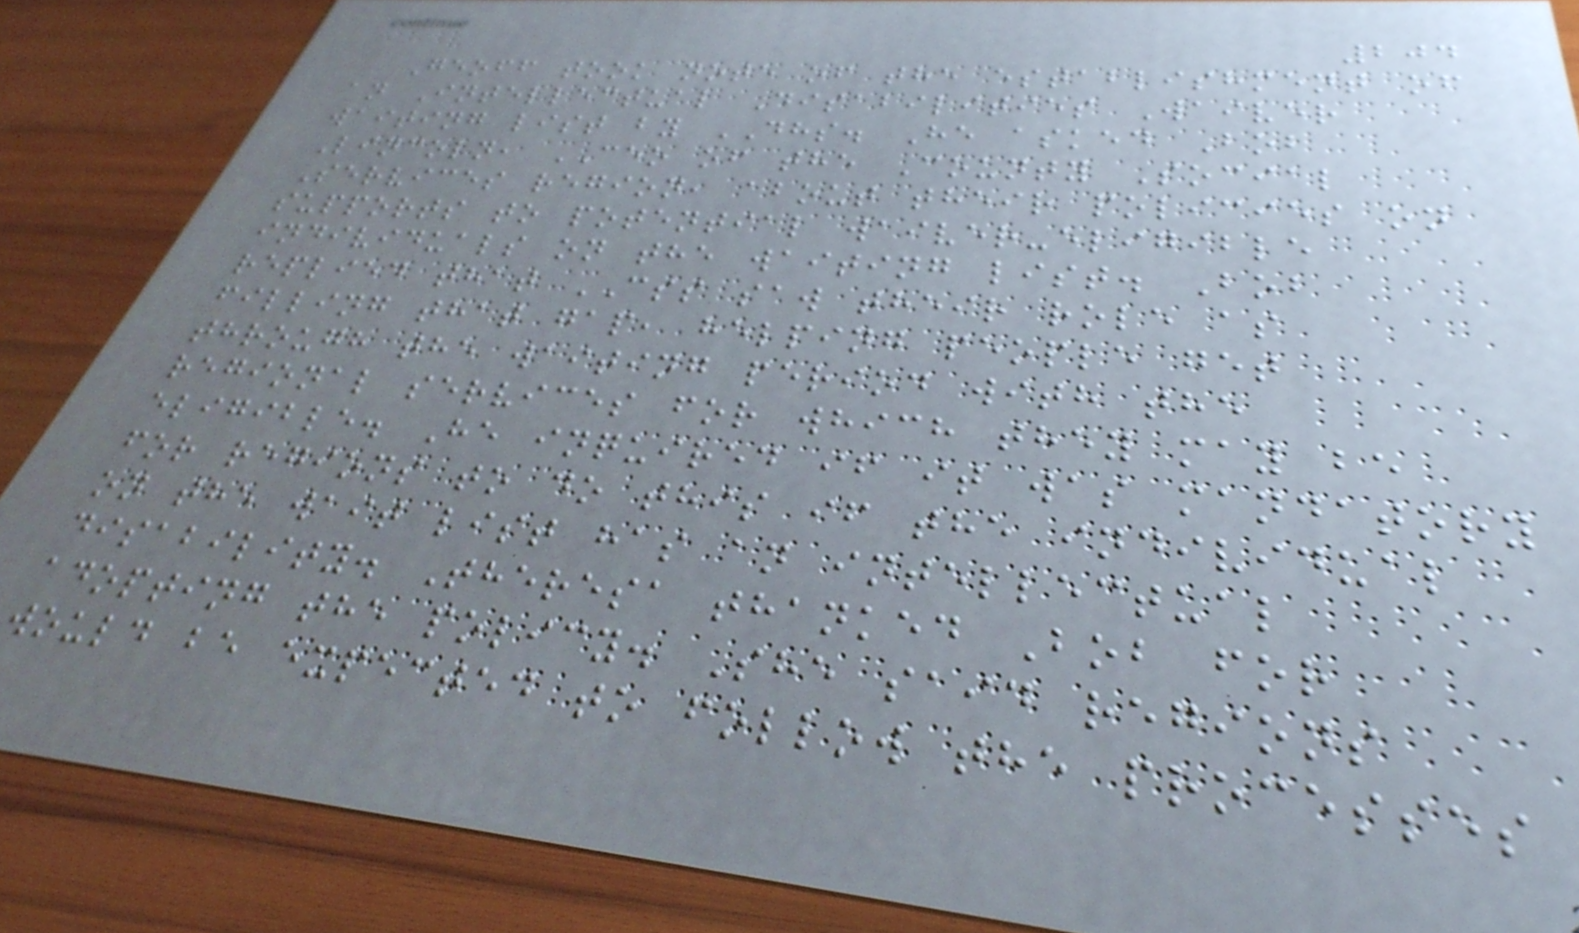204
Geoff took note of the establishment of
an Intellectual Disabilities Waiver
waiting list by DHS. He asked Bob
Lincoln, CEO of the County Social
Services region, about their policies on
supports to potential waiver-eligible
individuals on the waiting list. Bob
replied that CSS saw their role as
filling that gap, helping people get
through the waiting period with the
regional services for which they may be
eligible. He inquired if it was mandatory
for regions to do this if the individual
on the wait list has an intellectual
disability. Theresa thanked Bob for
adopting the policy. She said regions
would be expected to follow the processes
